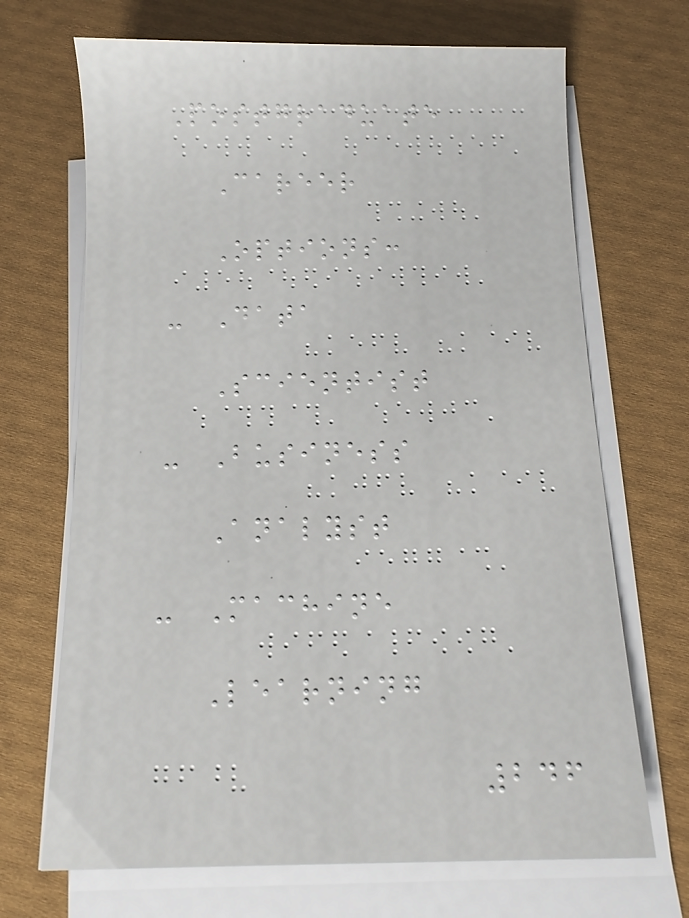Postgraduate
Career
Options:
- Data
Scientist
- Business
Analyst
- Machine
Learning
246
